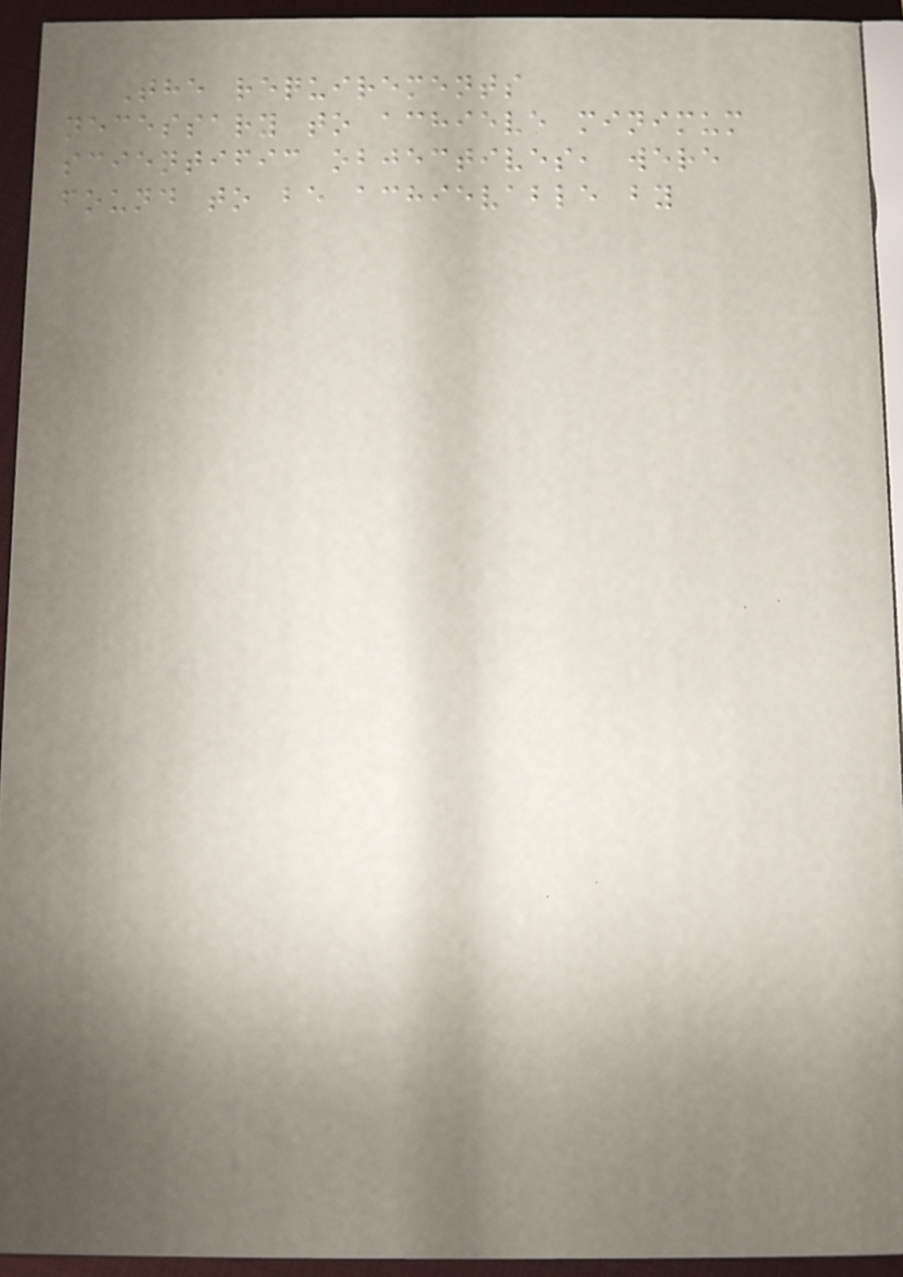The requirements
necessary to achieve minimum
scientific objectives, were
found to be achievable by
